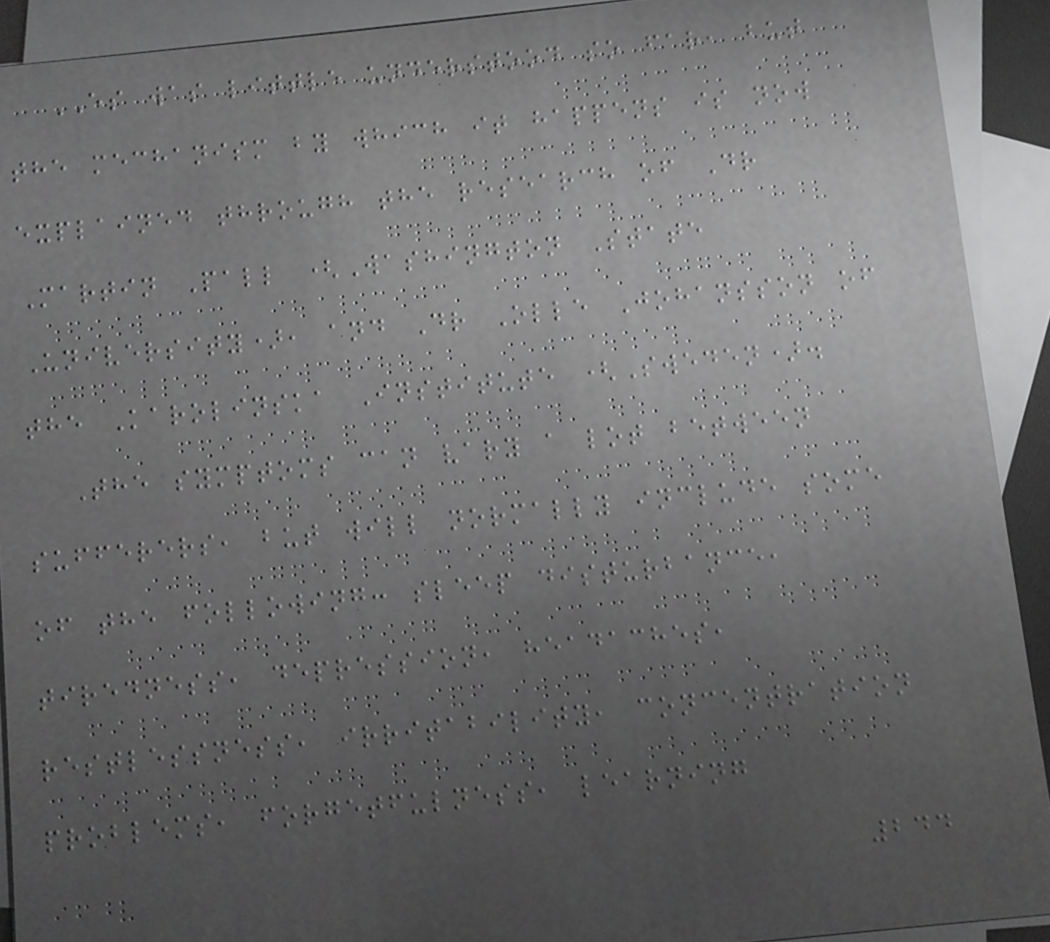ES was little understood so far, but
the mechanism by which it happens is now
explained through the research of Dr
Martin Pall (Washington State
University), and Dr Olle Johansson of
the Karolinska Institute (Sweden).
The symptoms can vary a lot between
sufferers, but will normally include some
of the following: sleep disturbance,
tiredness, depression, headaches,
restlessness, irritability, concentration
problems, forgetfulness, learning
244
